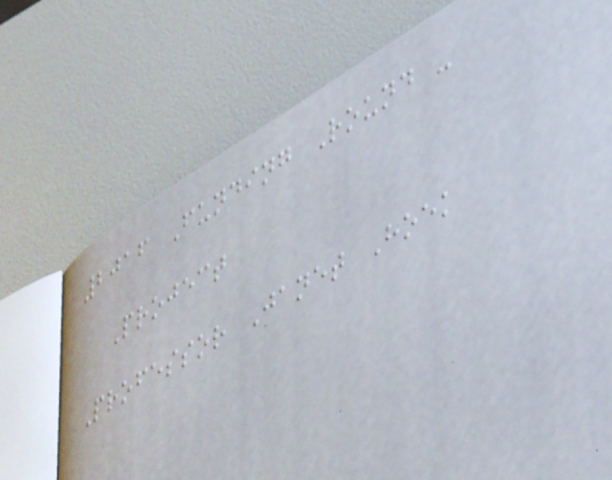2016 Funding Round -
Project
Professor Janet Hoek
